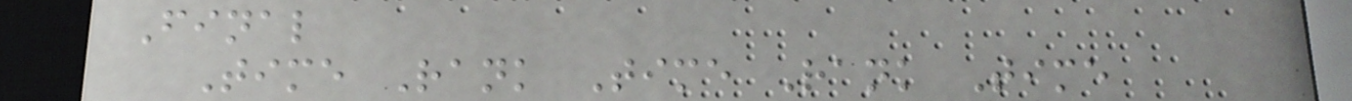Final
Time Rank Time Rank Time
